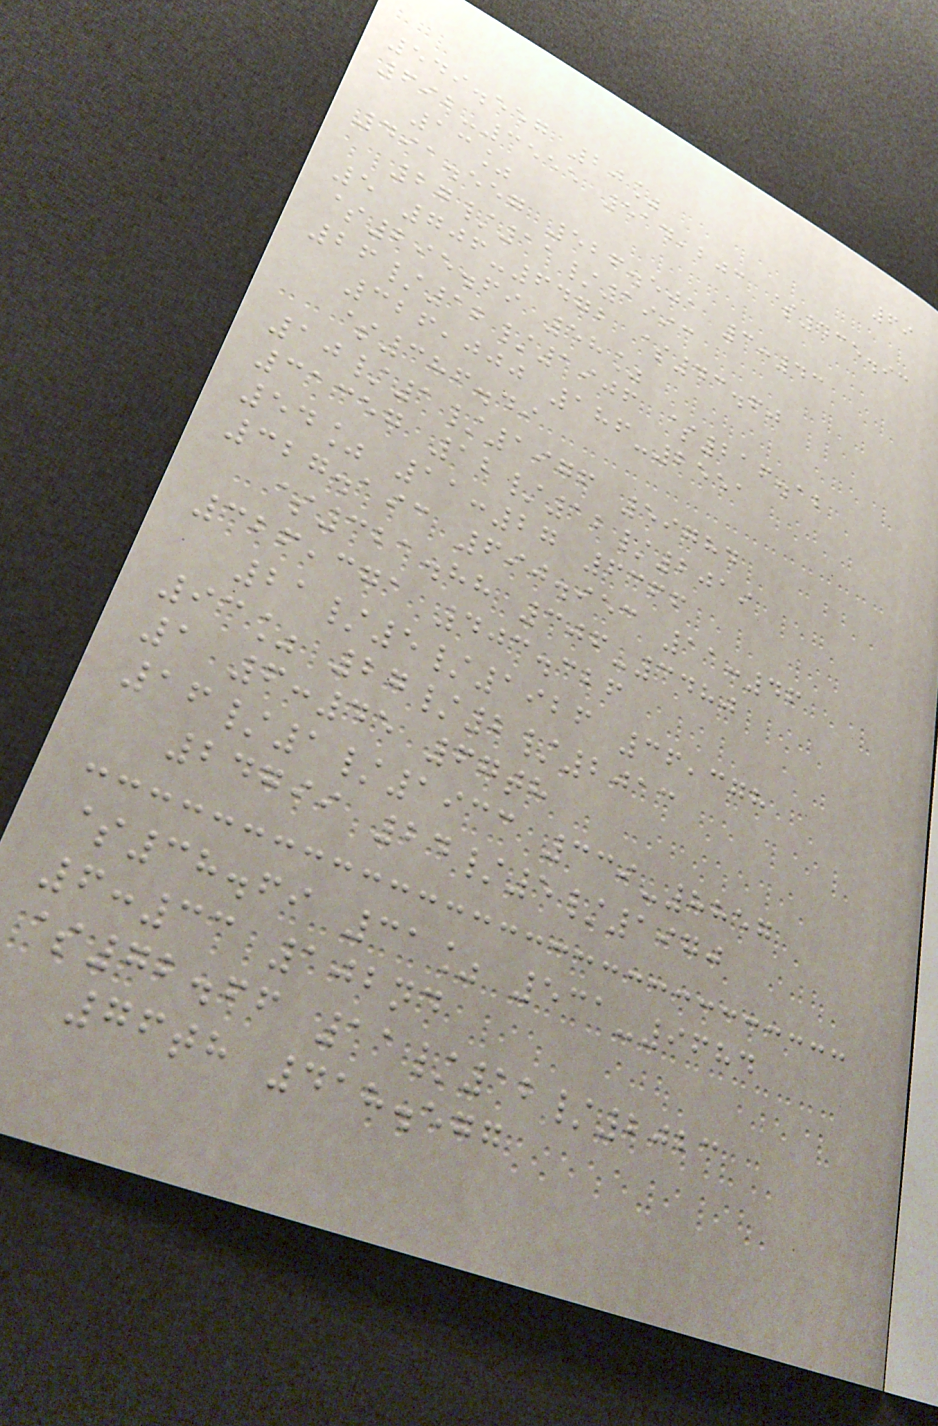69
549.557 20%
692-3555 514,203 $435.93
13%
491.557 526.501 3:43
27/11/1993
5 706-6472 $43.60
$295.69 58%
26/12/1906 $216.12
326,000 186-2551
$386.49
10/1/1976 59784
31357 12/12/2019
54% 11:27 6366
327.193 690.953 11:46
$321.88 306-3480
326,371 403.326
21/5/1926 36,378
93% 27/2/2013
1 6:45 67th
16/1/1933 339-8857
24799 24/5/1970
$38.69 31% 531-9684
6:33 102nd
$72.66 11/12/2023
76th 418.577
